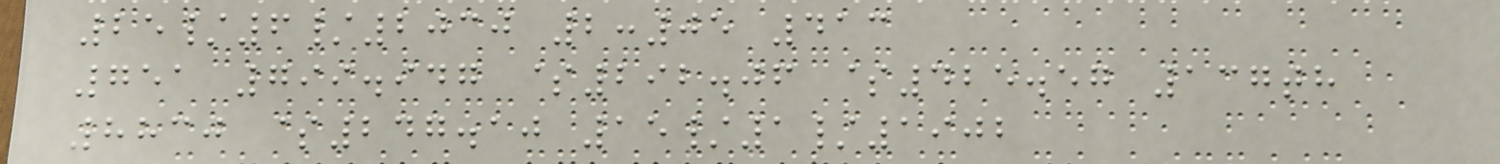25/6/2030 2:05 413
751 799.947 $292.06 $425.57 137th
8830 $247.10 15/1/1902
